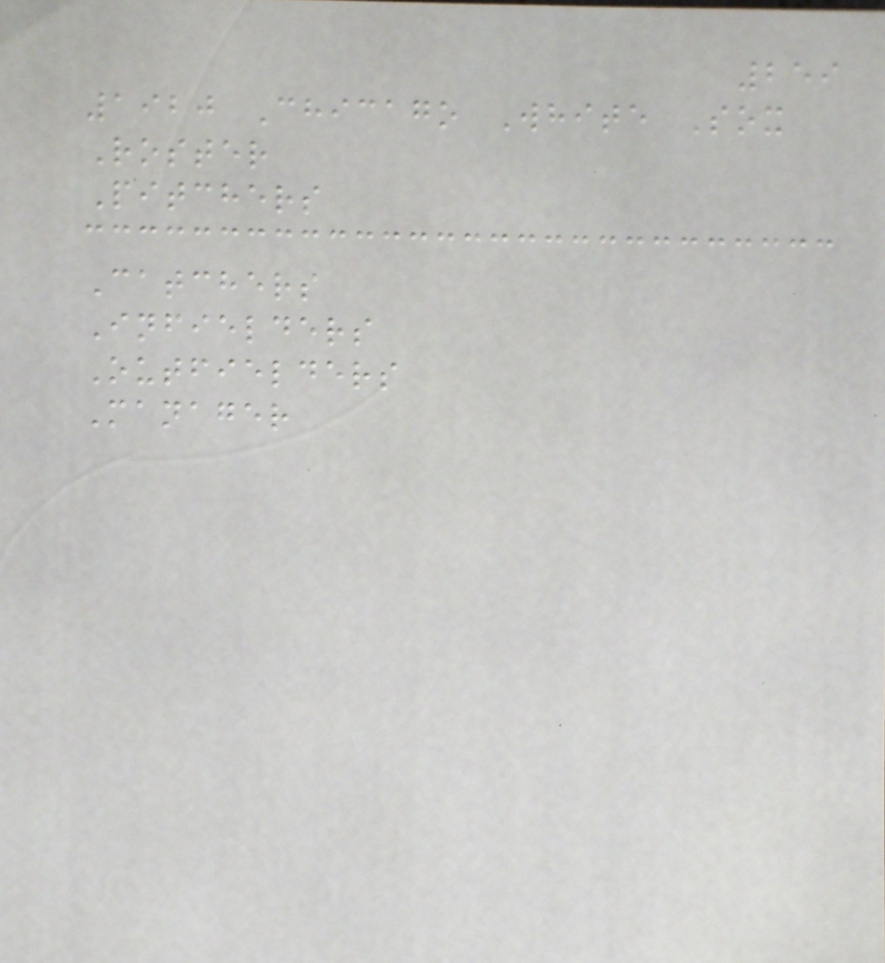259
1920 Chicago White Sox
Roster
Pitchers
Catchers
Infielders
Outfielders
Manager
